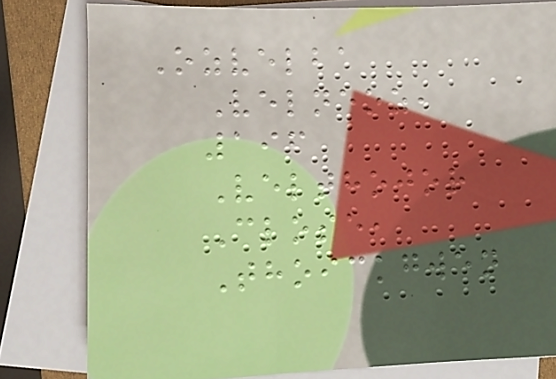Ozvelba
Velneoz,
196
Velthojor
Close,
Thoickgwen
